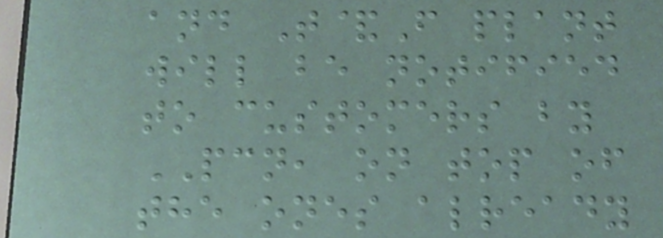and T&F plant
will be notified
to customers by
PCN, on top of
the ones already
